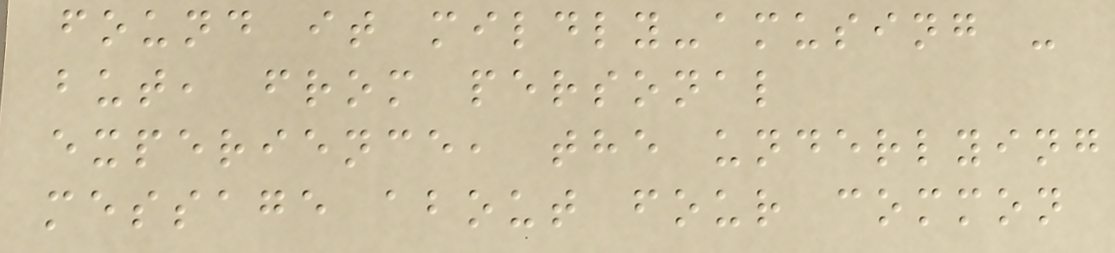found it mildly-amusing -
but, from personal
experience, the underlying
message about four common
